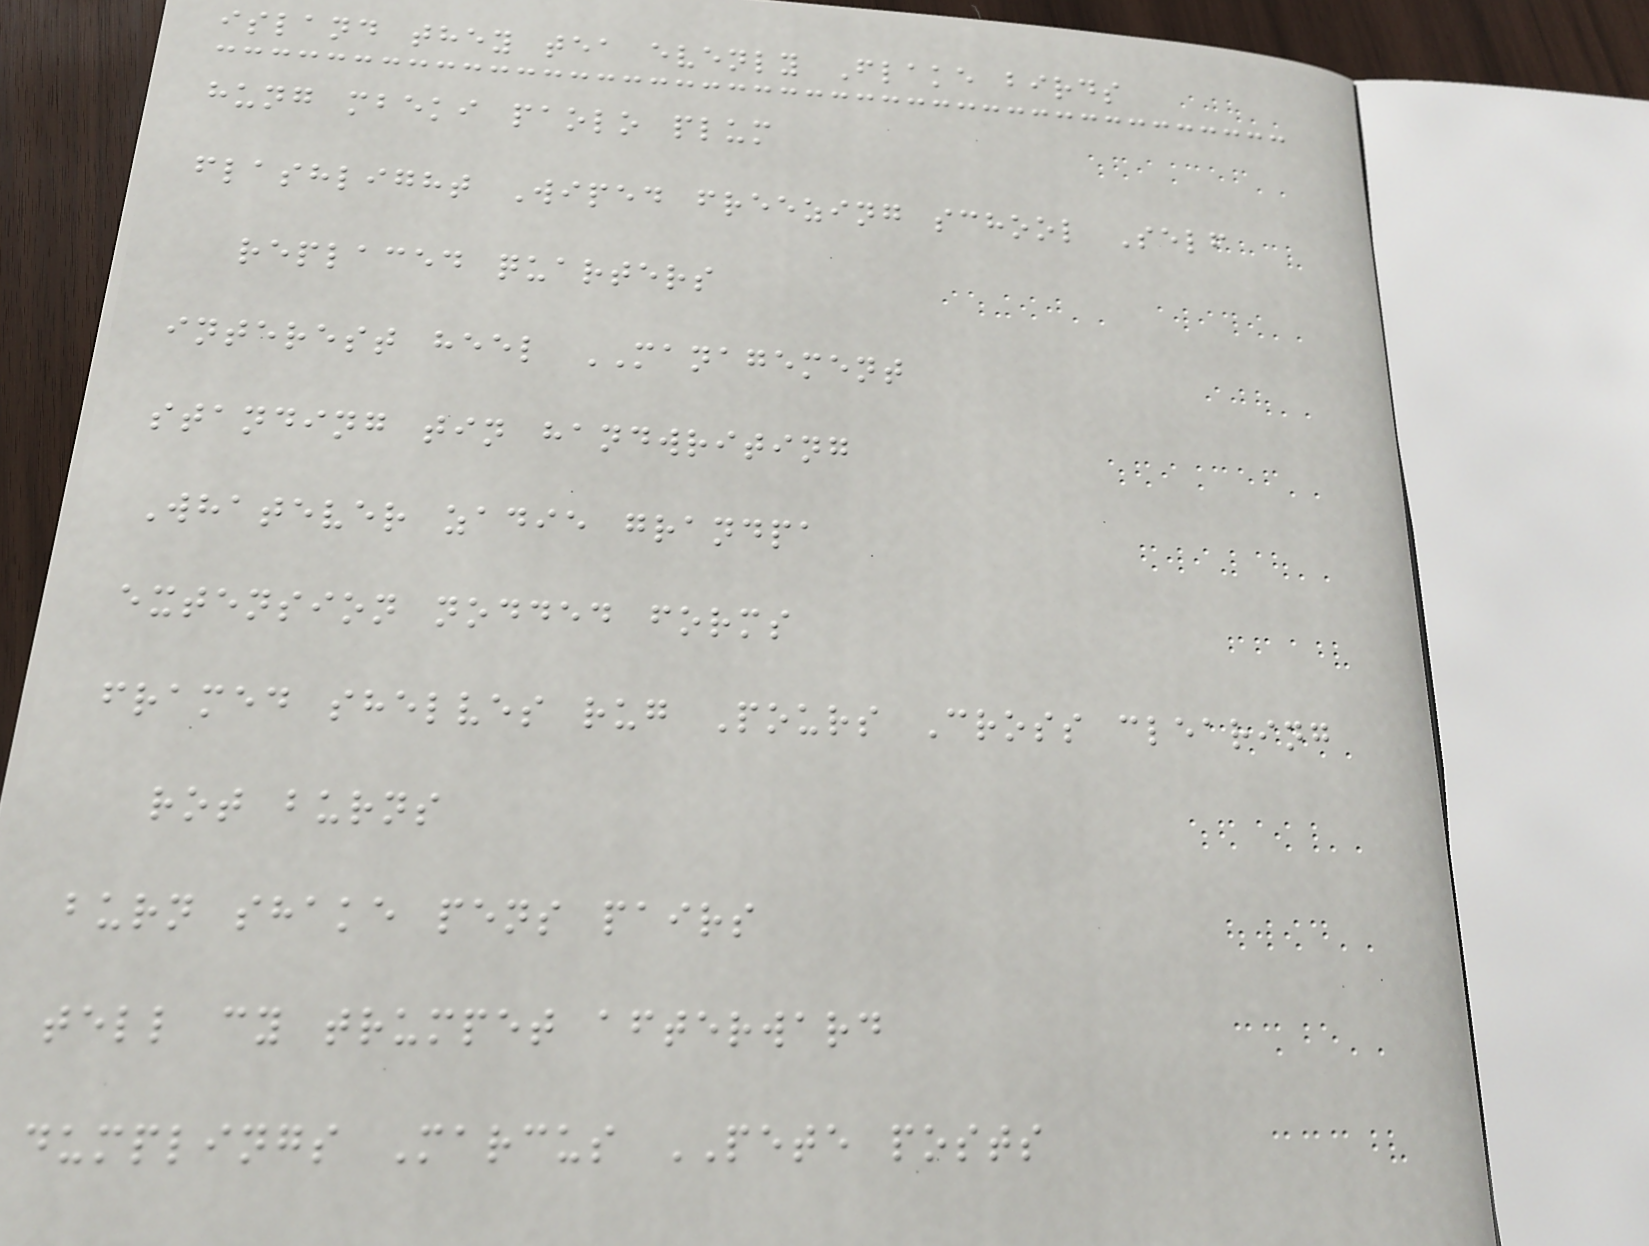island they tea evenly Flake birds
hung mbeki paolo plum
flashlight Wiped freezing school Self
replaced quarters
interest heel MANAGEMENT
standing tin handwriting
Whatever zadie grandpa
extension nodded forms
framed shelves rug Pours Cross clearing
rot burns
burn shake pens pairs
tell cy trumpet afterward
dumplings Marcus PETE posts
